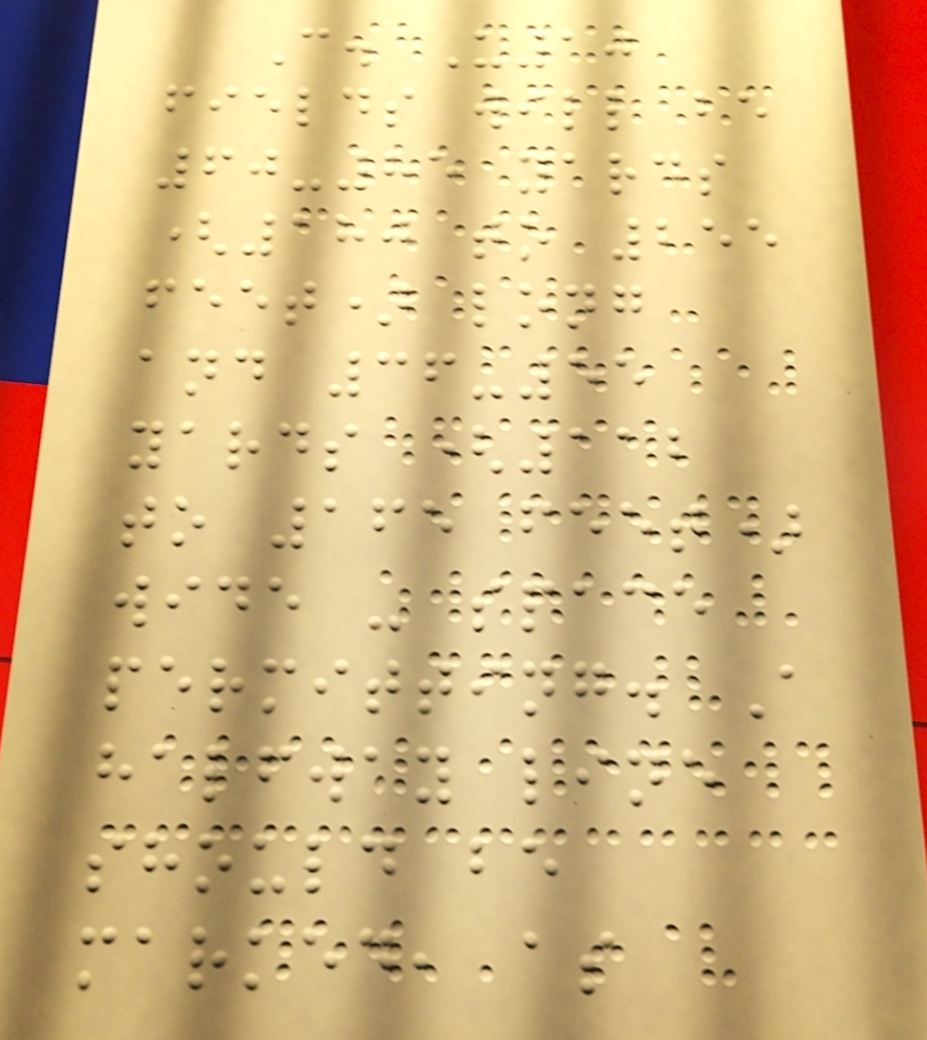C. U10
fields will be
60-85 yards
(180 to 255
feet) long
and 36-55
yards (112
to 165 feet)
wide - space
permitting. A
halfway line
should be
marked, as
